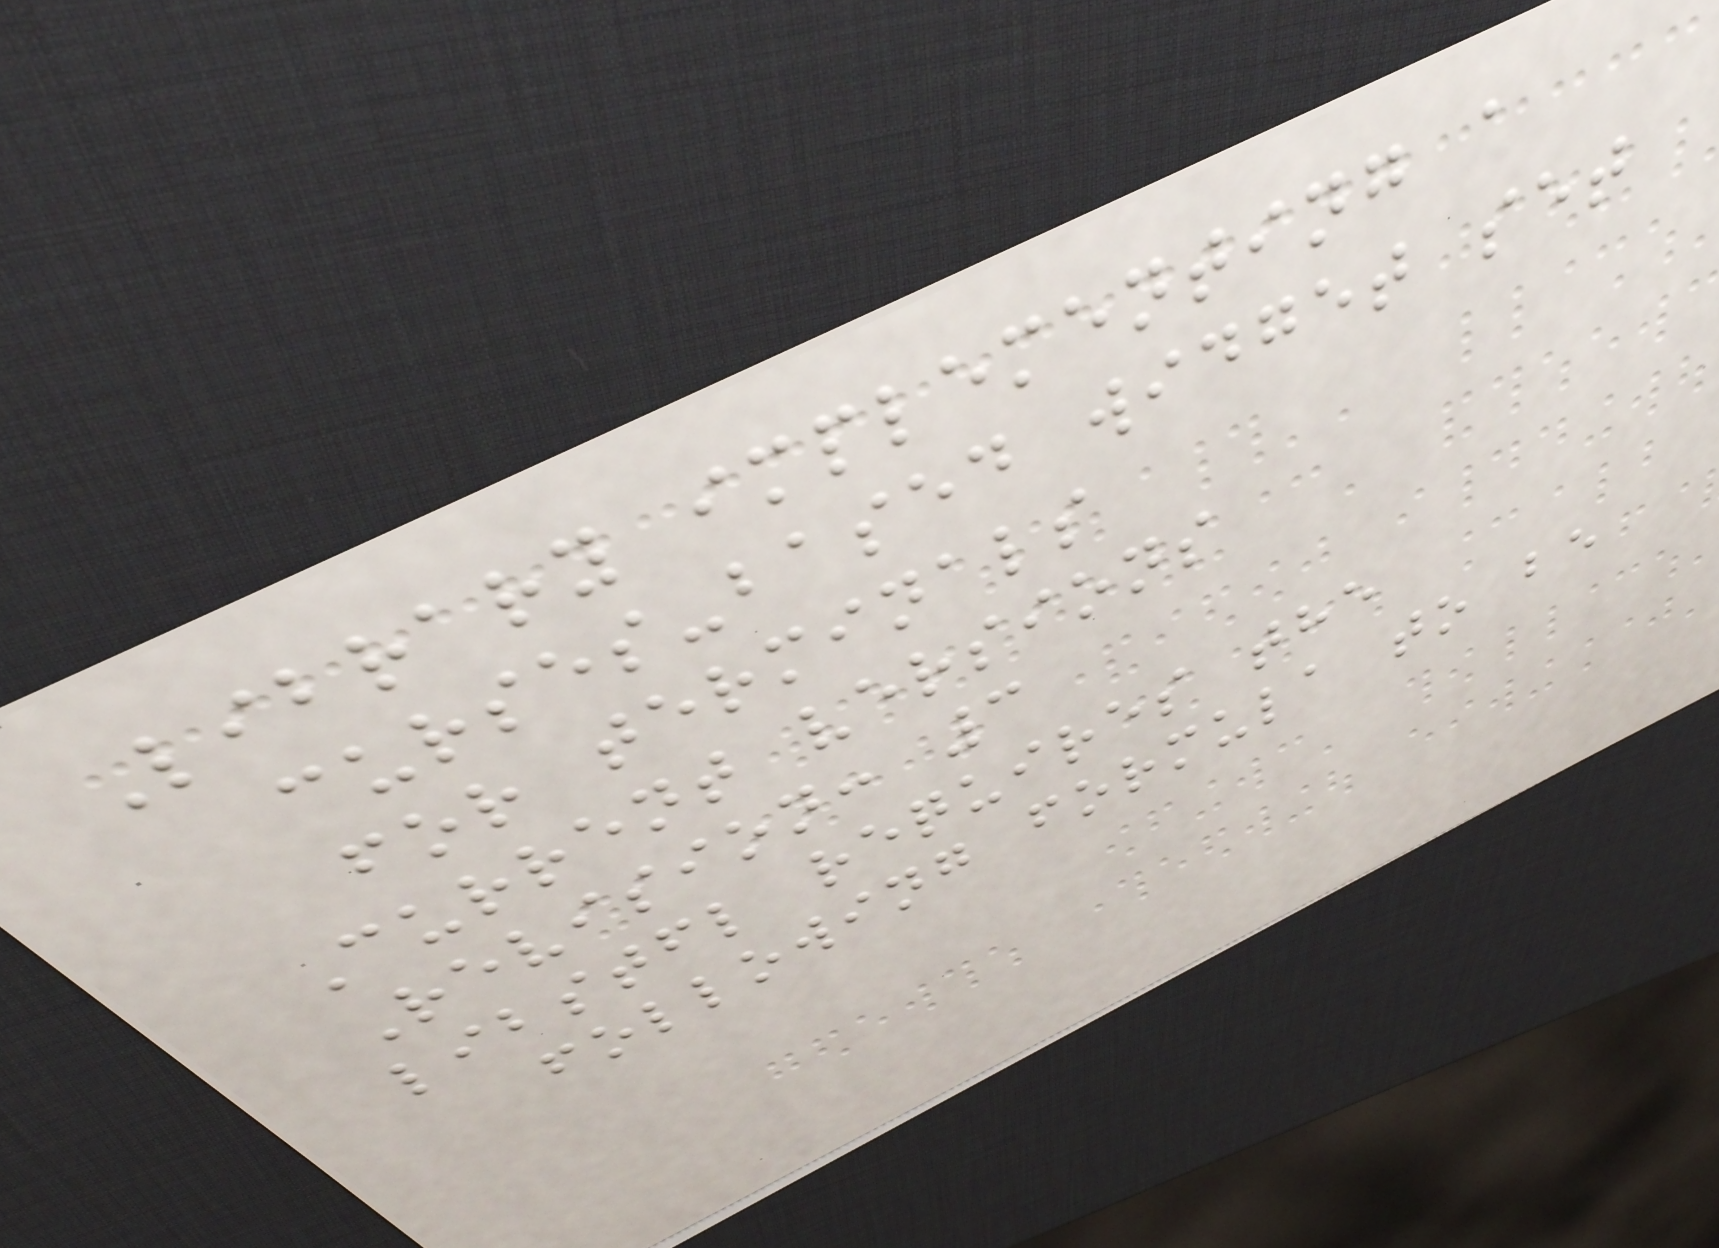Library implementing a
curses-based widget set
for terminals
Current versions
Revision: 3
libstfl requires the
following formula to be
